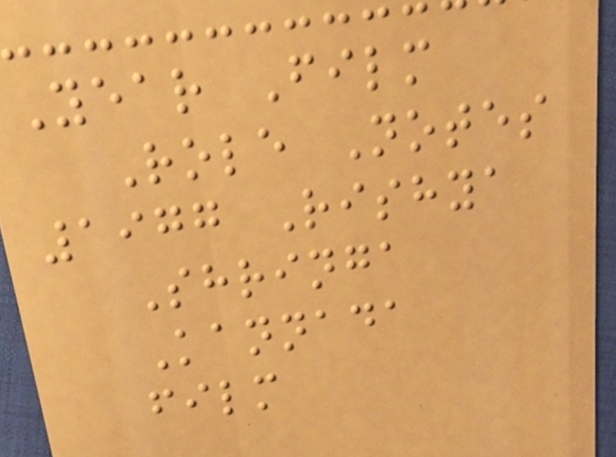Year Film
Role Notes
1977 Rishya
Shringa
Kannada
film
